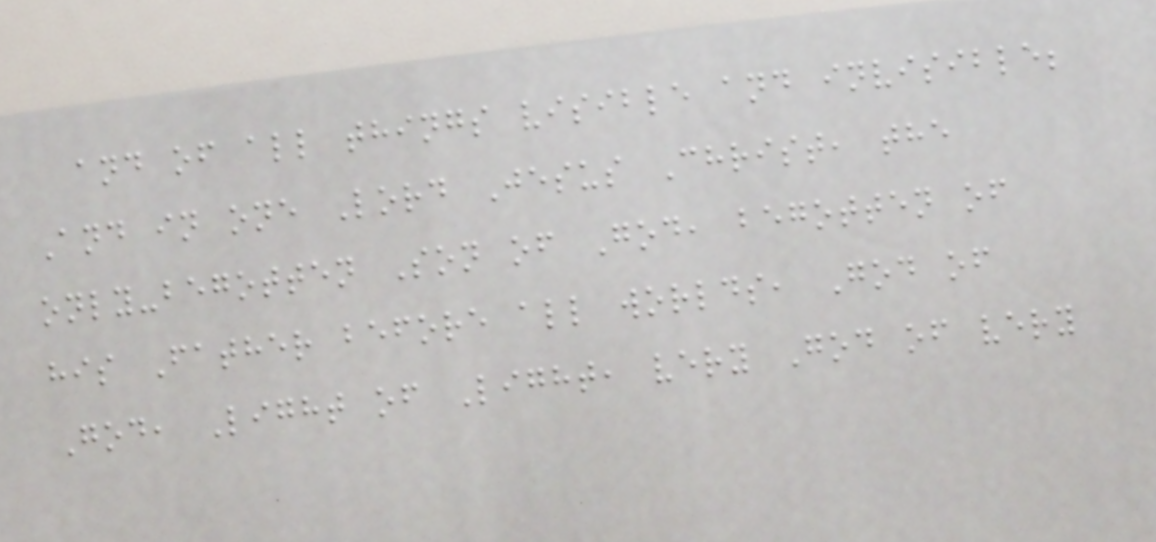and of all things visible and invisible;
And in one Lord Jesus Christ, the
only-begotten Son of God, begotten of
his Father before all worlds, God of
God, Light of Light, very God of very
